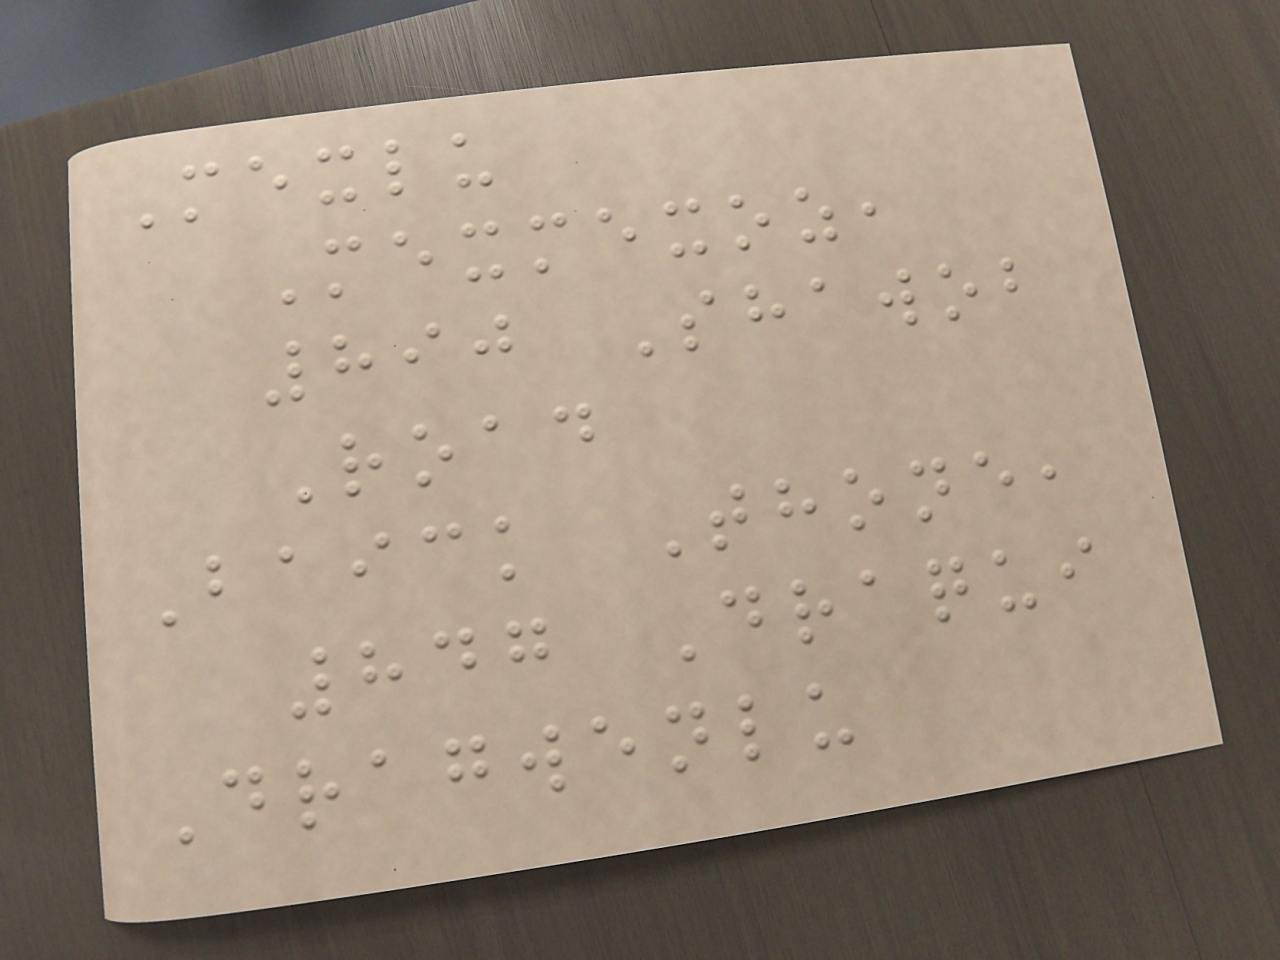Mexlu
Mexmexoz,
890 Shawob
Road
Baick Thone,
847 Draqui
Dragwenlu
